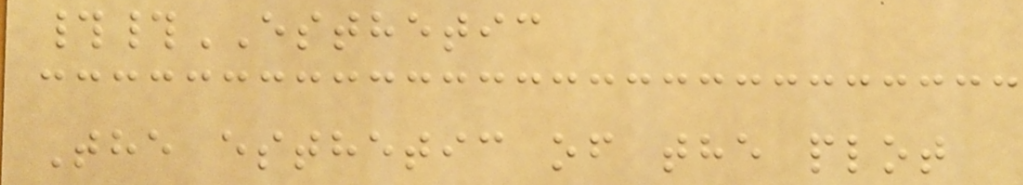##ESTHETIC
The esthetic of the plot
